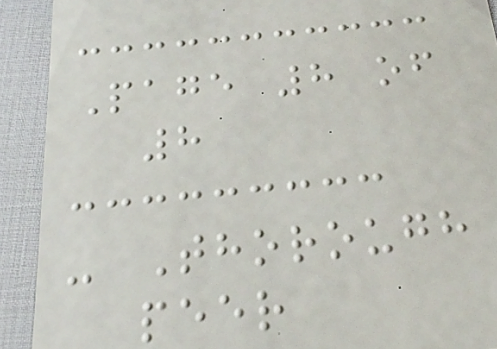Page 8 of
8
- Thorough
peer
